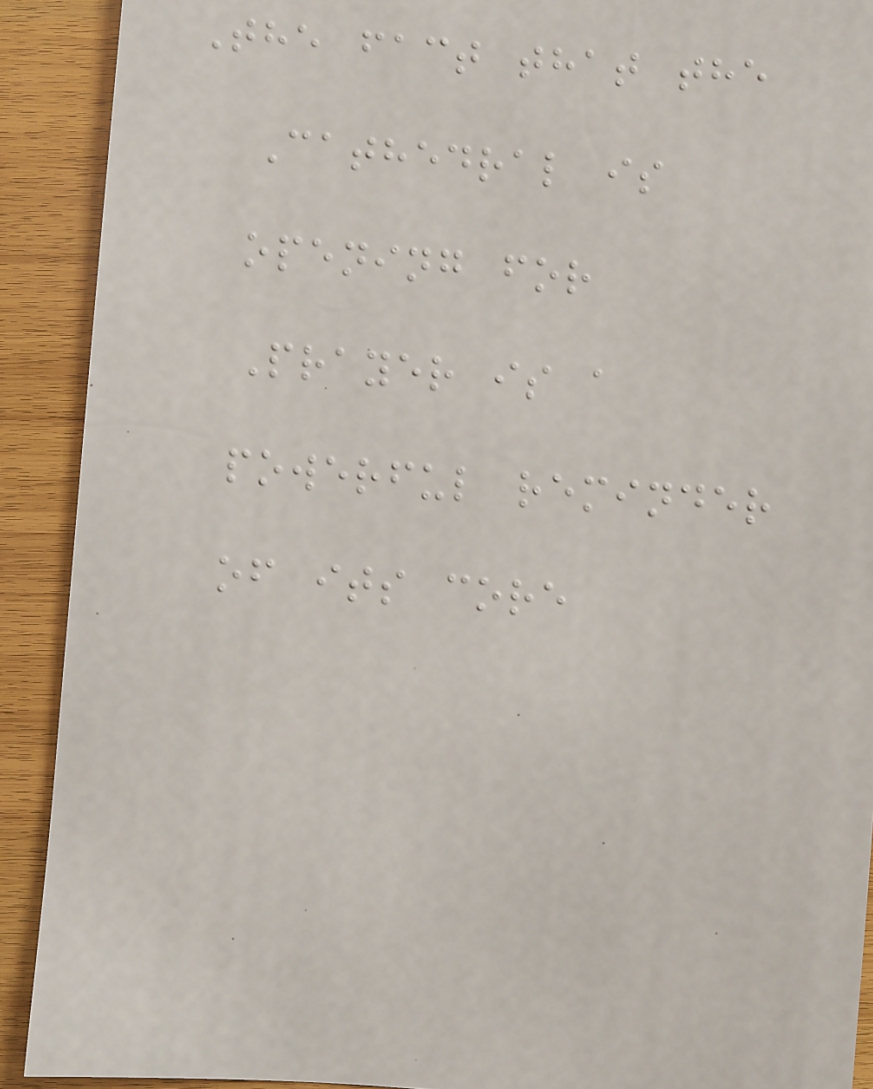The fact that the
Cathedral is
opening for
Prayer is a
powerful reminder
of its core
